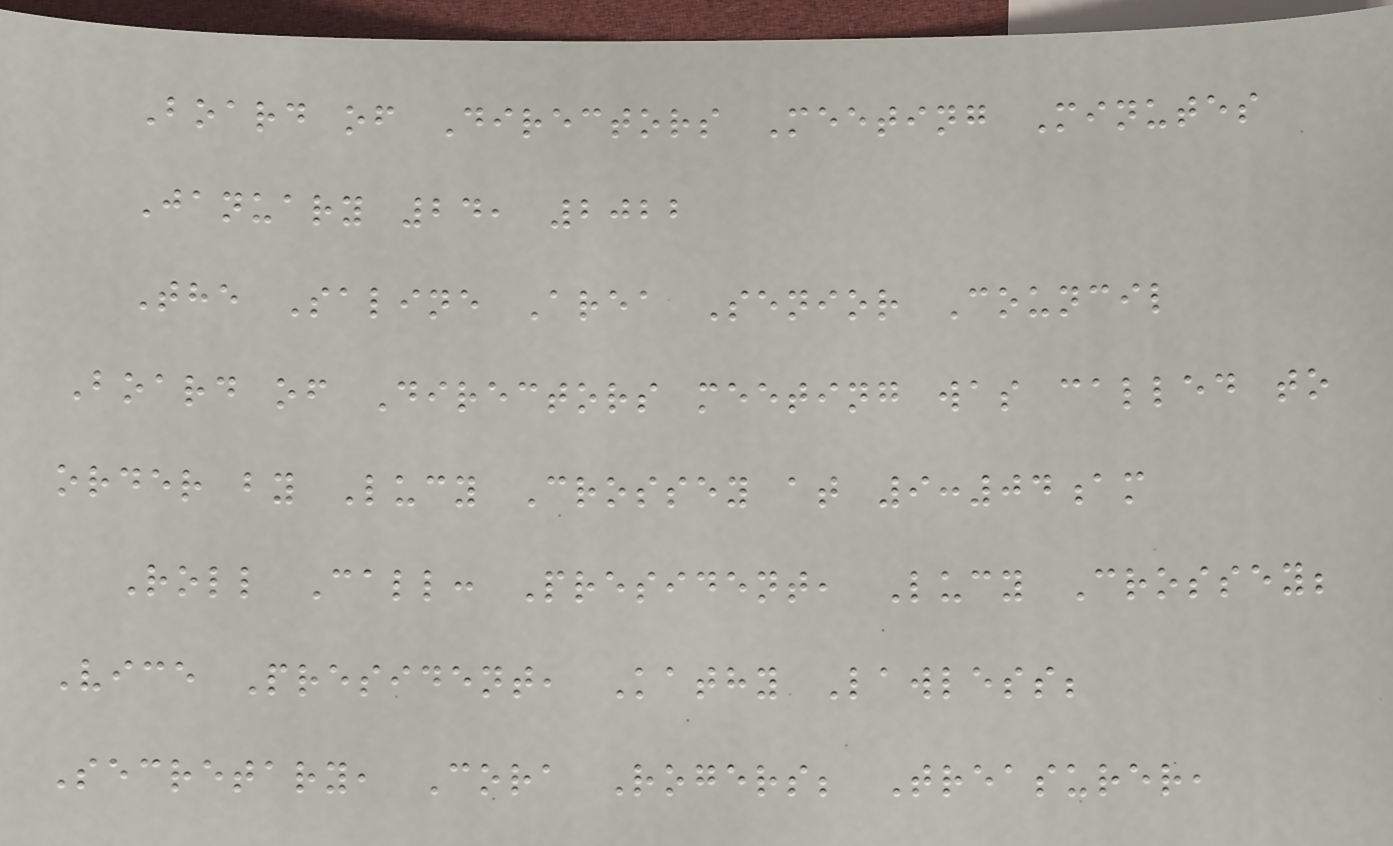Board of Directors Meeting Minutes
January 24, 2022
The Saline Area Senior Council
Board of Directors meeting was called to
order by Lucy Crossey at 9:04am
Roll Call: President, Lucy Crossey;
Vice President, Kathy Lawless;
Secretary, Cora Rogers; Treasurer,
